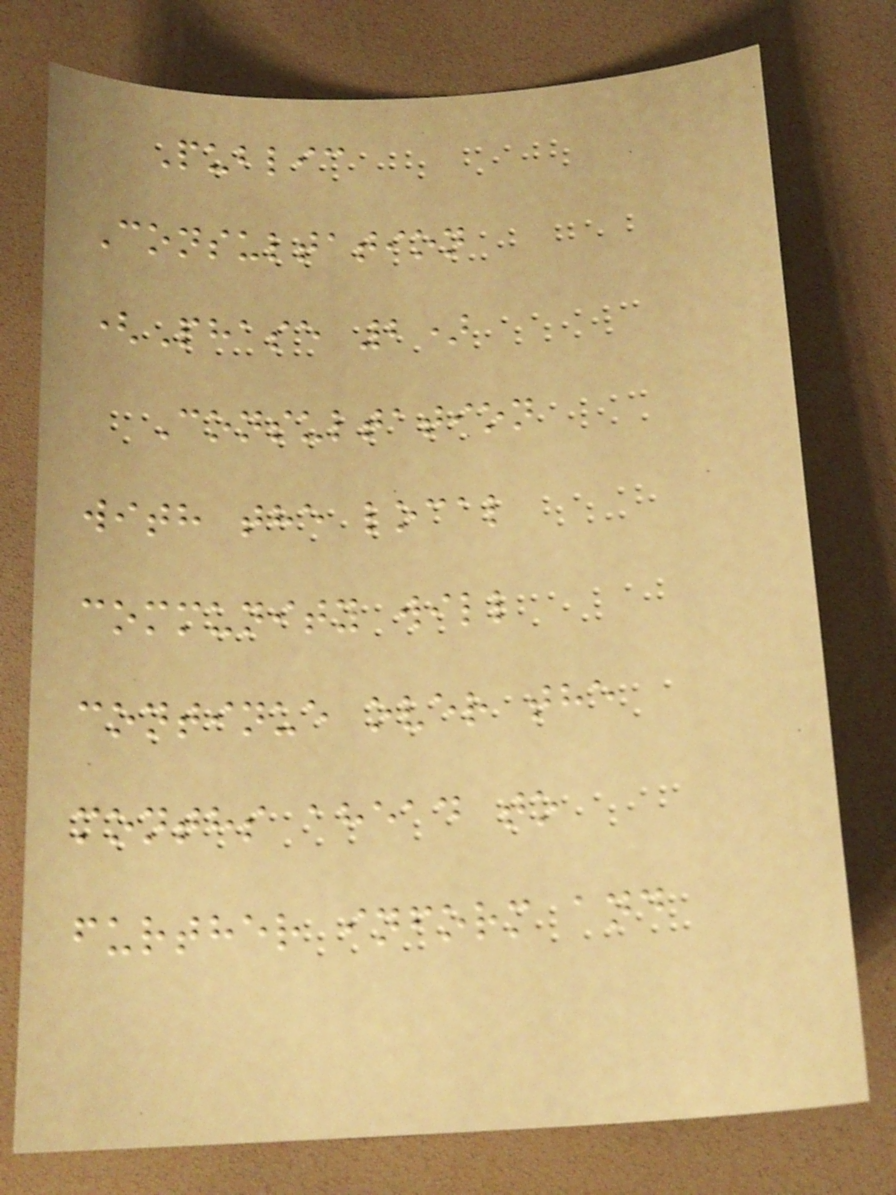Public
Consultation
(Phase 2)
Consultation
with the local
community will
continue over the
months ahead to
further inform and
